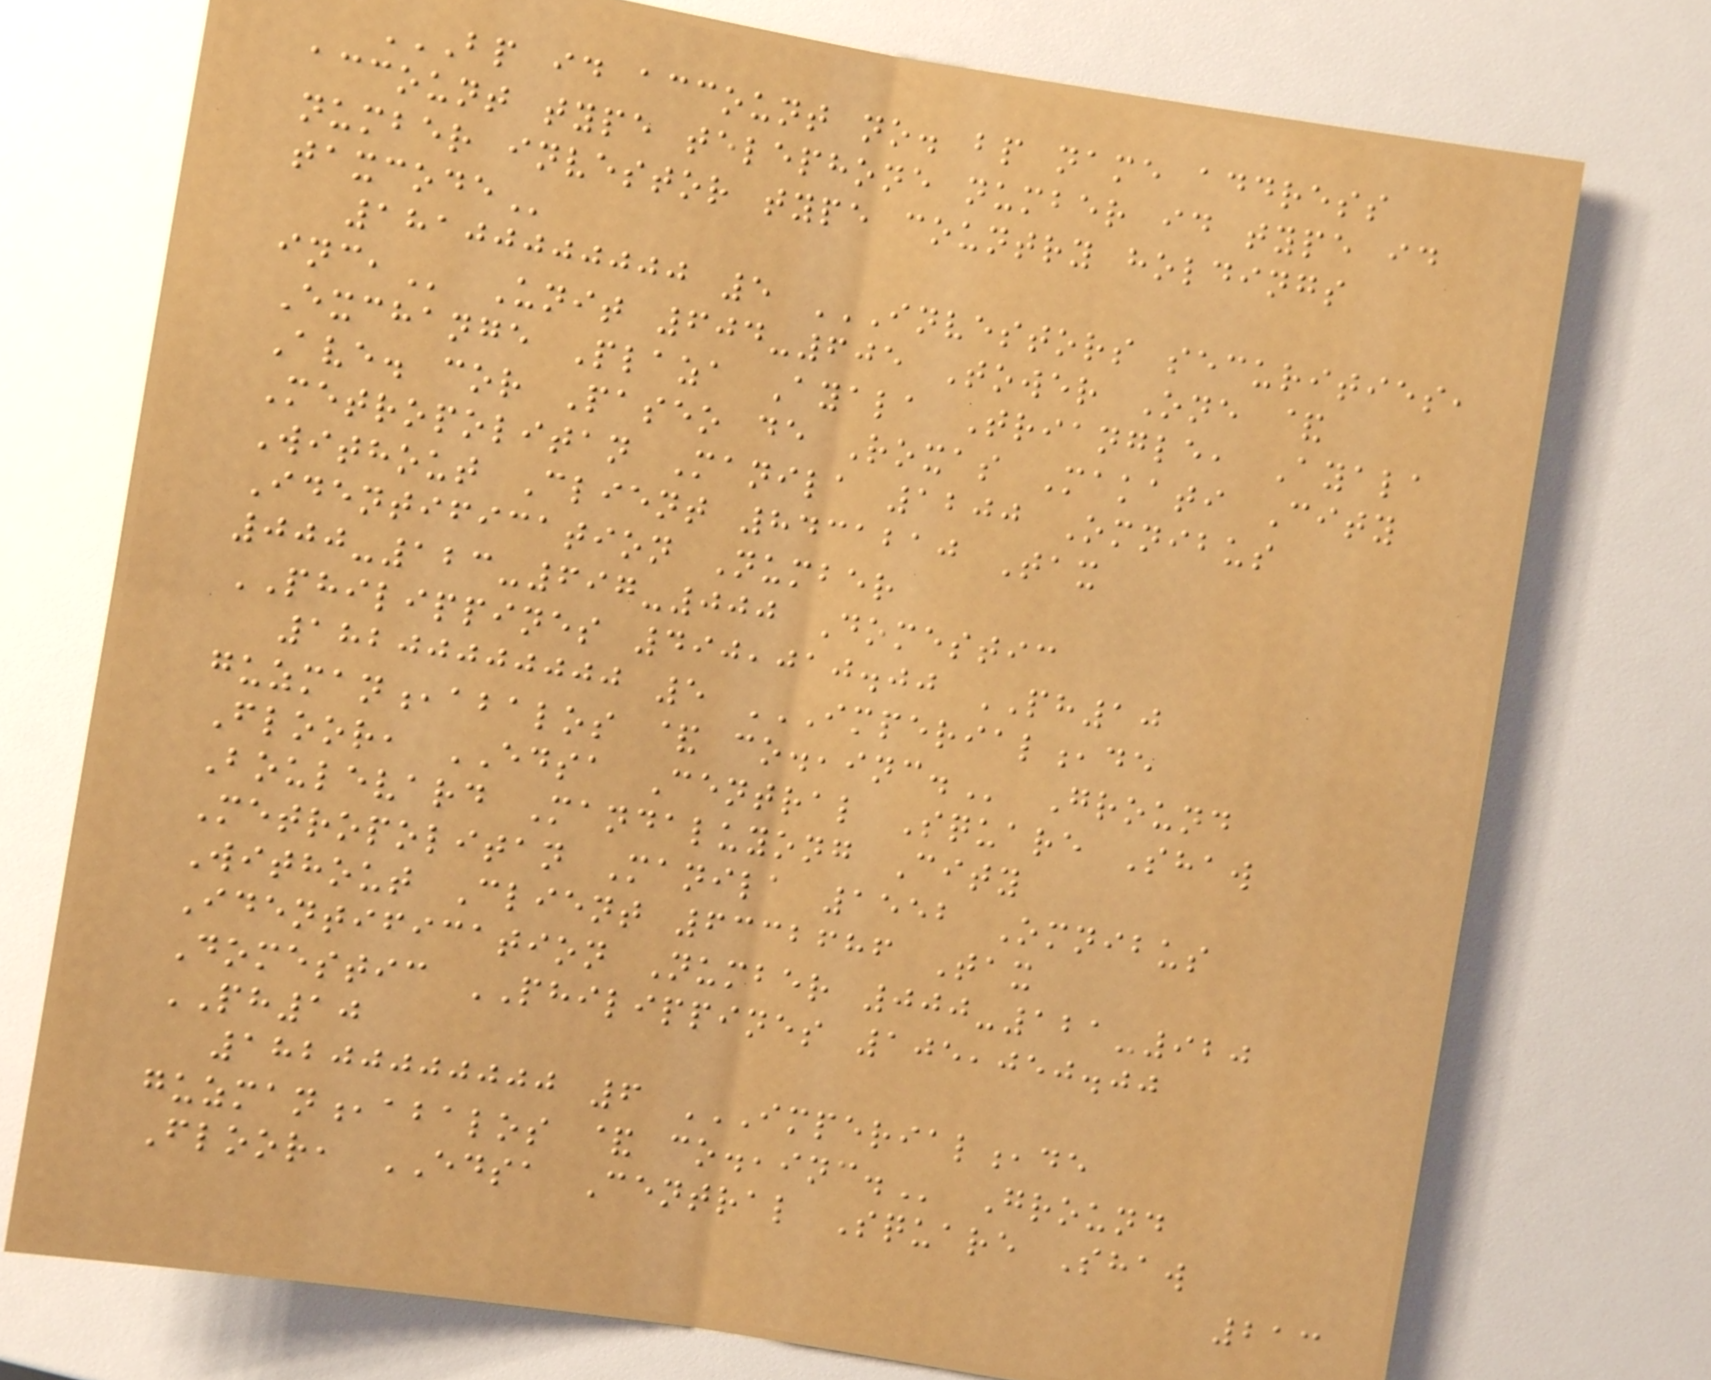BP ID ACCOUNT NO. BP NAME ADDRESS
ACCOUNT TYPE TELEPHONE NUMBER ID TYPE ID
NUMBER INVESTOR TYPE COUNTRY HOLDINGS
TAXCODE
18100000000 5 INVESTORS SECURITIES,
INC, Unit 604-605 Tower One &
Exchange Plaza Ayala Triangle, Ayala
Ave. cor Paseo de Roxas Makati City
Metropolitan Manila 1200 Omnibus
Without Client 8431210 Tax
Identification Number
000-123-697-000 Domestic
PHILIPPINES 490,010.00 PH10
18200000000 5 IMPERIAL,DE
GUZMAN,ABALOS & CO.,INC. Ground
Floor, EDSA Central Square Shaw
Boulevard Mandaluyong City
Metropolitan Manila 1552 Omnibus
Without Client 6332686 Tax
Identification Number 000-121-920
Domestic PHILIPPINES 105,050.00
PH10
18200000000 6 IMPERIAL,DE
GUZMAN,ABALOS & CO.,INC. Ground
Floor, EDSA Central Square Shaw
213
